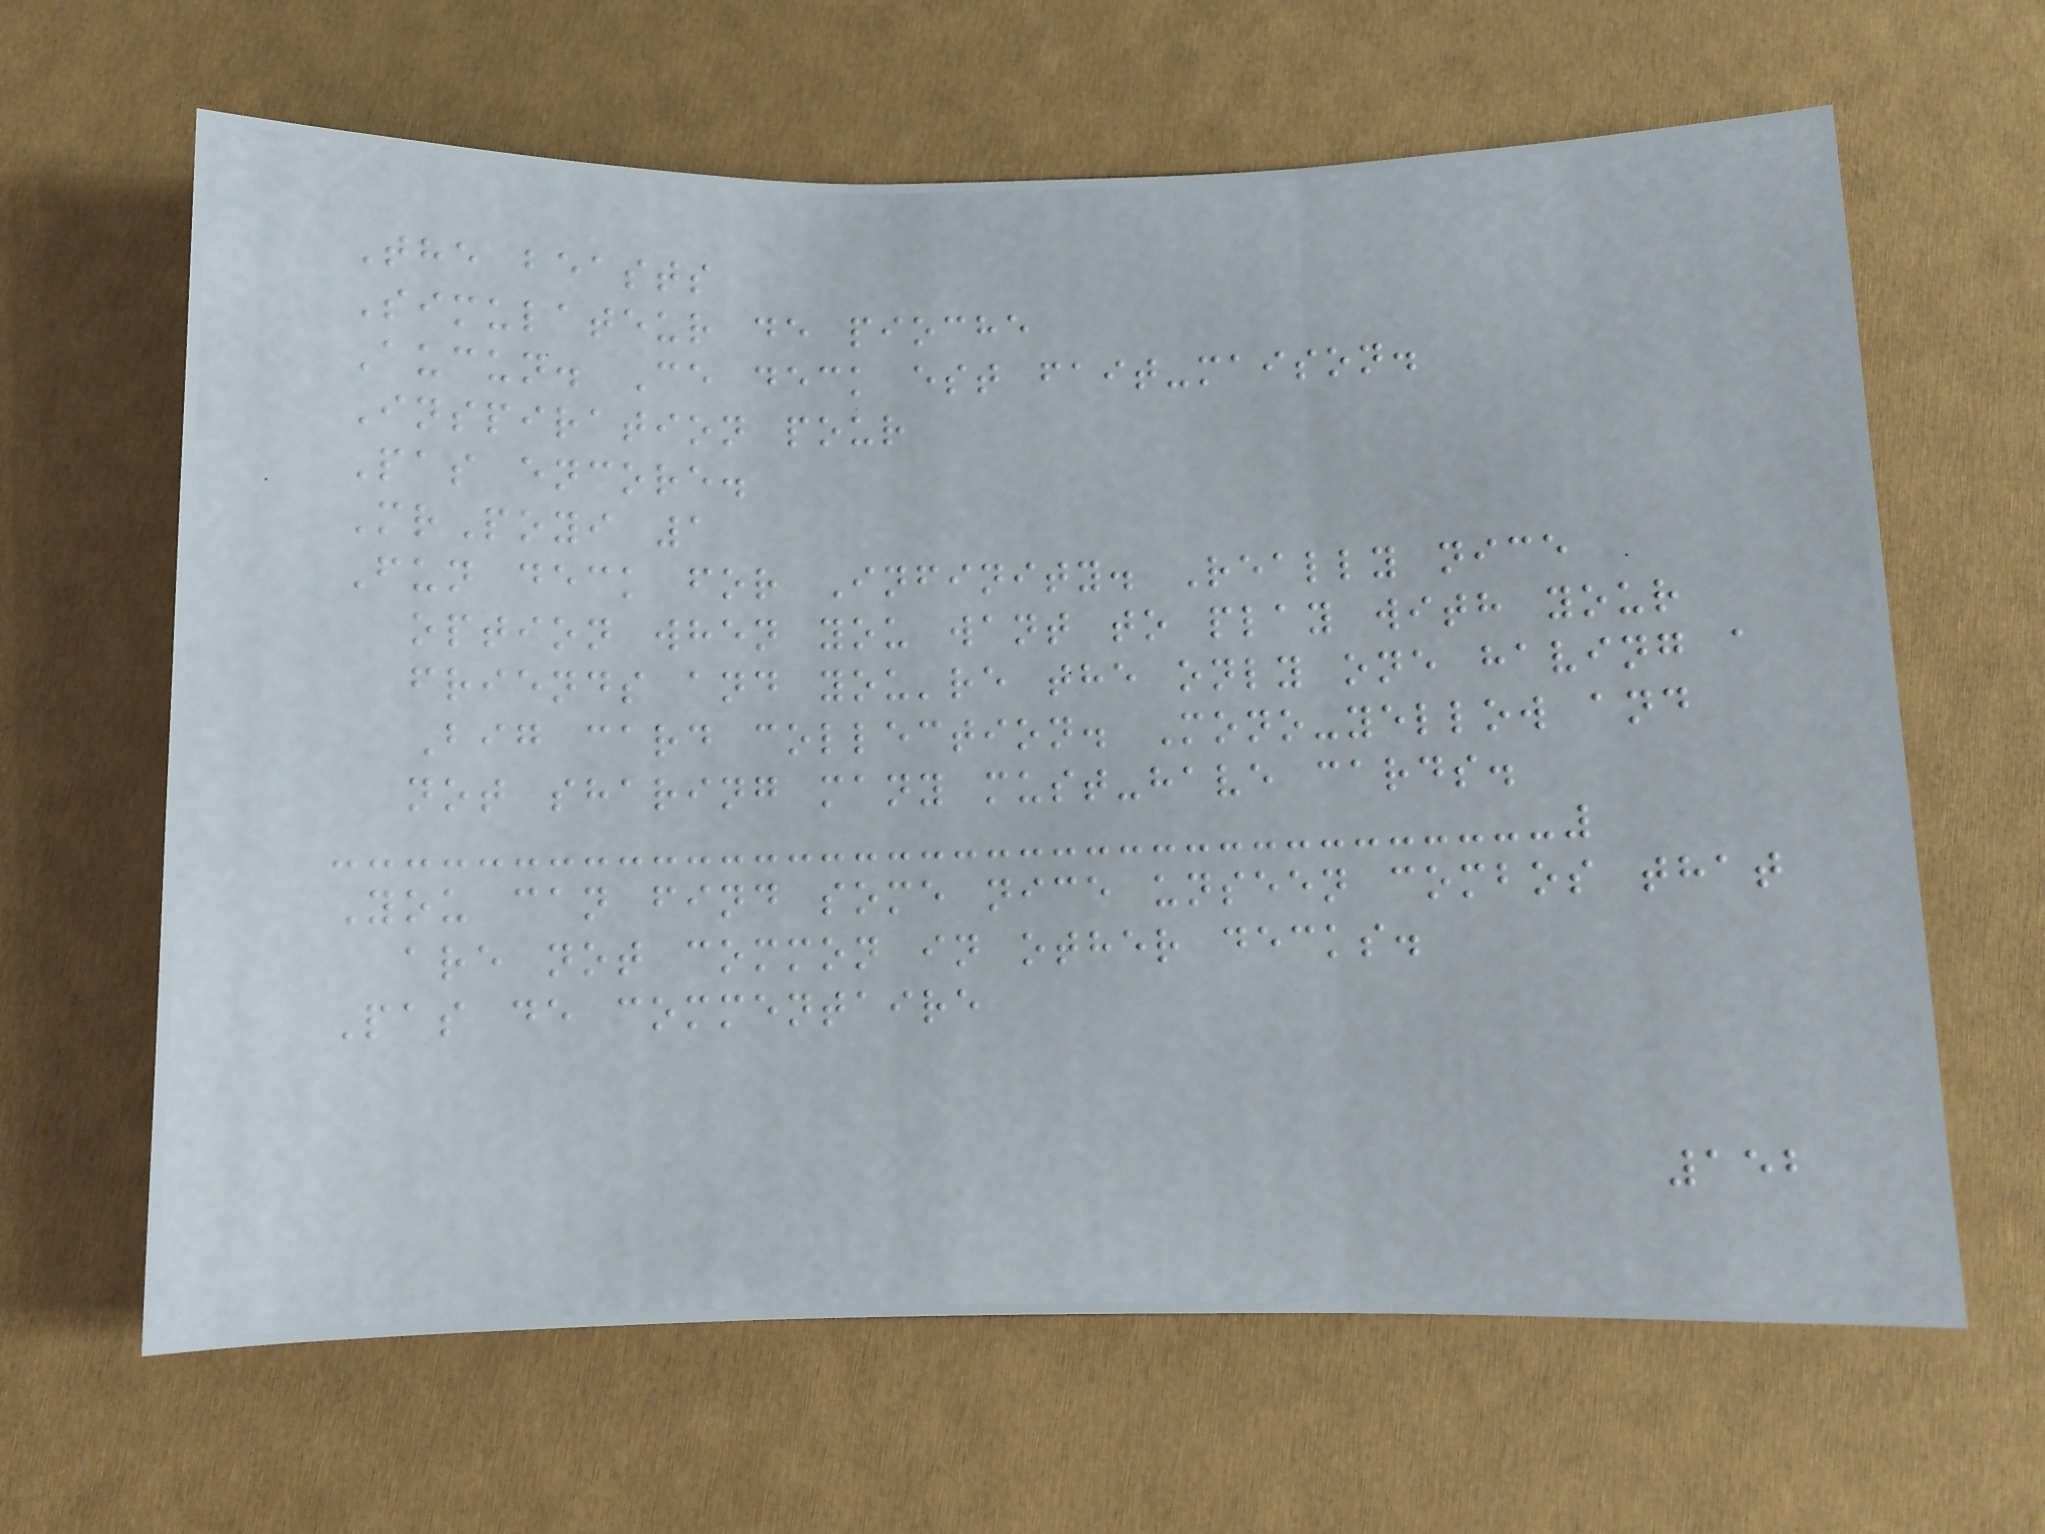The beasts
Simulateur de pioche
Aucun. Ce deck est fait-maison.
Inspiration pour
Pas encore.
MrPoyi 1
Fun deck for Infinity. Really nice
option when you want to play with your
friends and you're the only one having a
Big card collection. Mono-yellow and
not sharing many must-have cards.
You can find some nice unseen combos that
are not common in other decks.
Pas de commentaire
152
